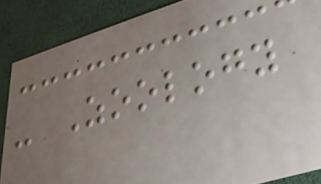- Zoology
